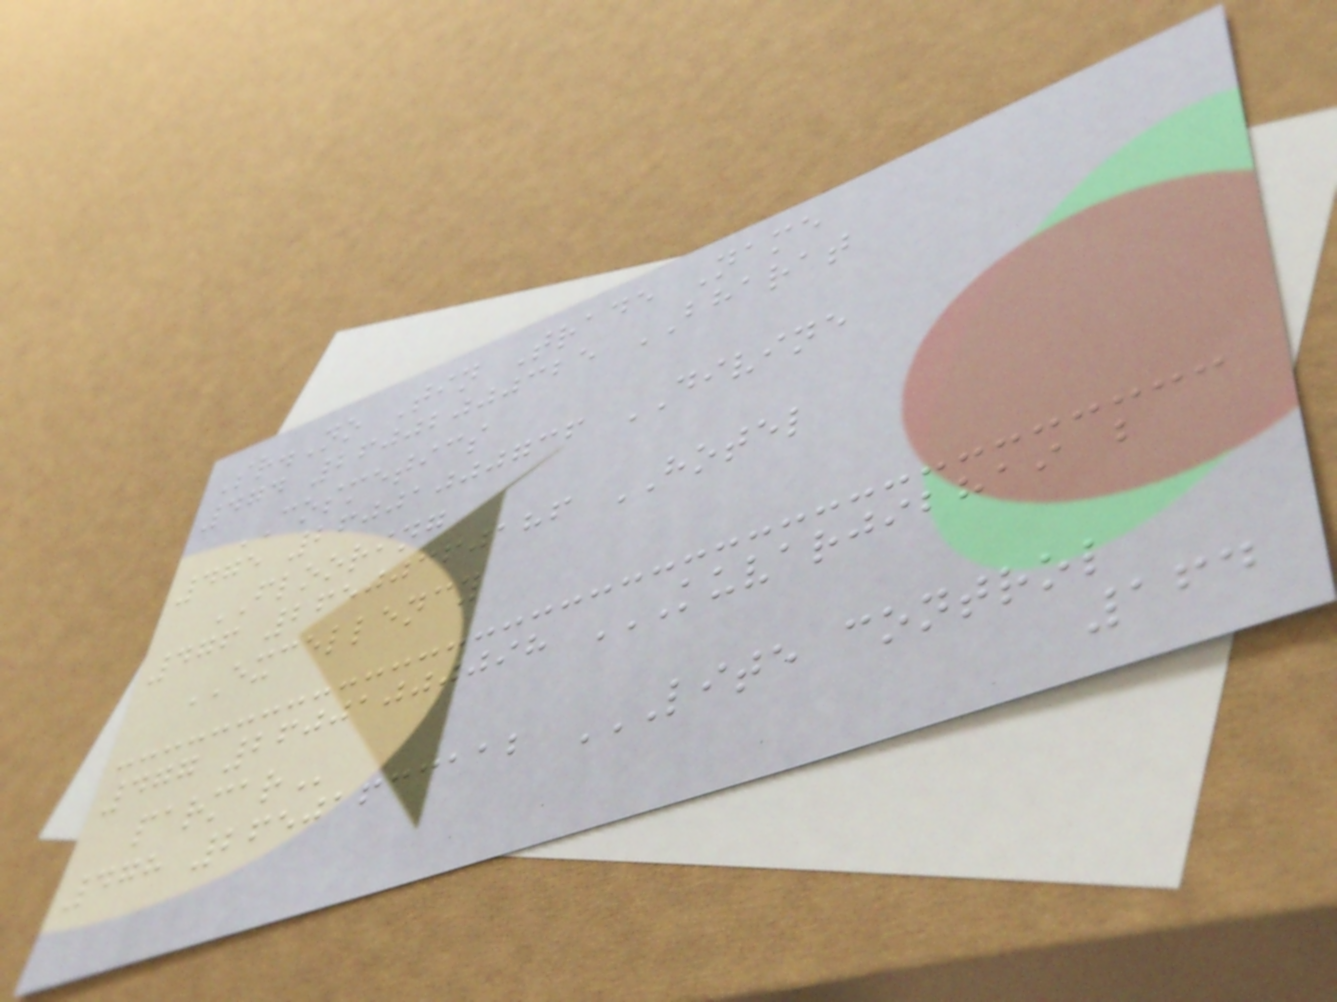Sr.No Tin Trade Name
474 26002000325 BHARAT
COSMETICS
475 26001000736 DIVINE
FLOORING
476 26500360186 HOTEL
EXCELLENCY
477 26001000098 KUVARJIBHAI B
PARMAR
478 26501633112 LITE CONTROL
164
